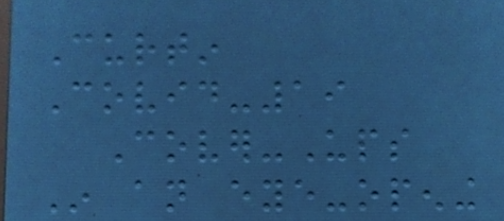Curtin
Covid-19
Cover-Ups
In an eye-opening
